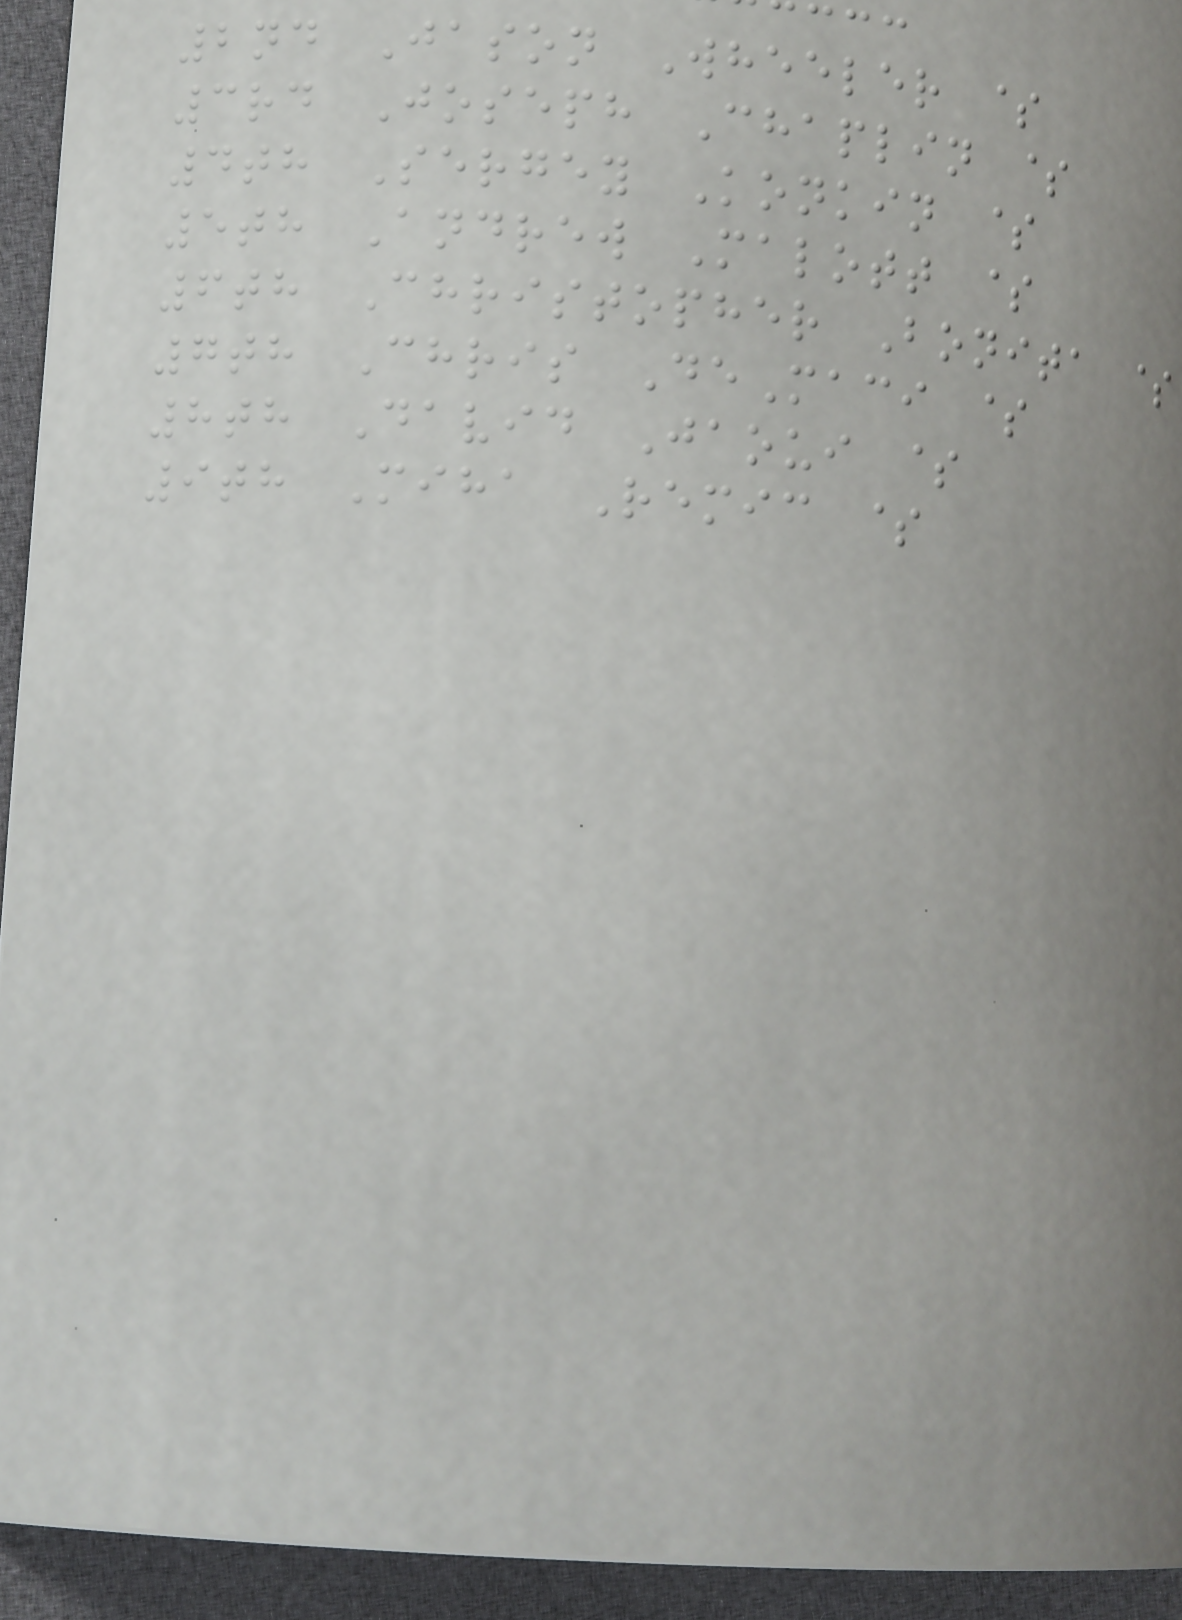2nd Jason Wheeler $
3rd Joseph Chaplin $
4th Sergey Konkin $
5th Andrew Malott $
6th Christopher Bonita $
7th Chris DeMaci $
8th David Jaoui $
9th Miha Remic $
